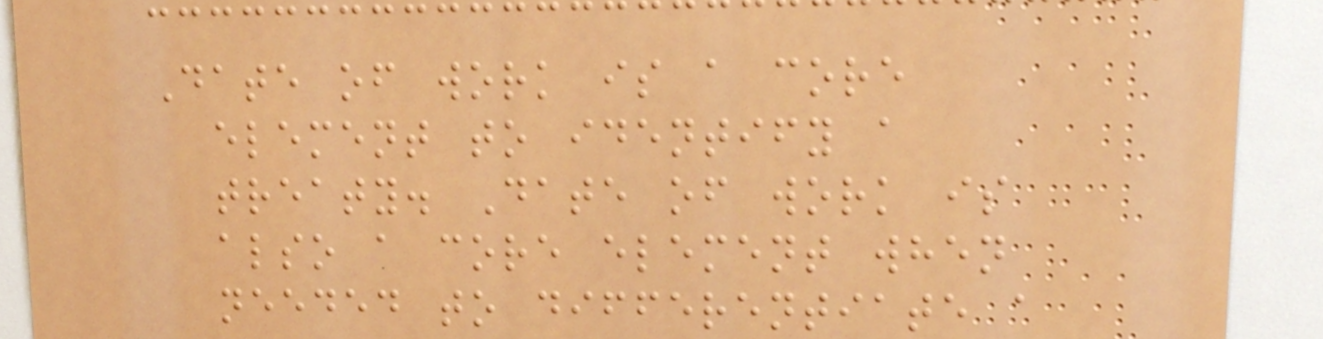Date of work is a core
element to identify a
treaty. Date of work is
also a core element when
needed to differentiate a
